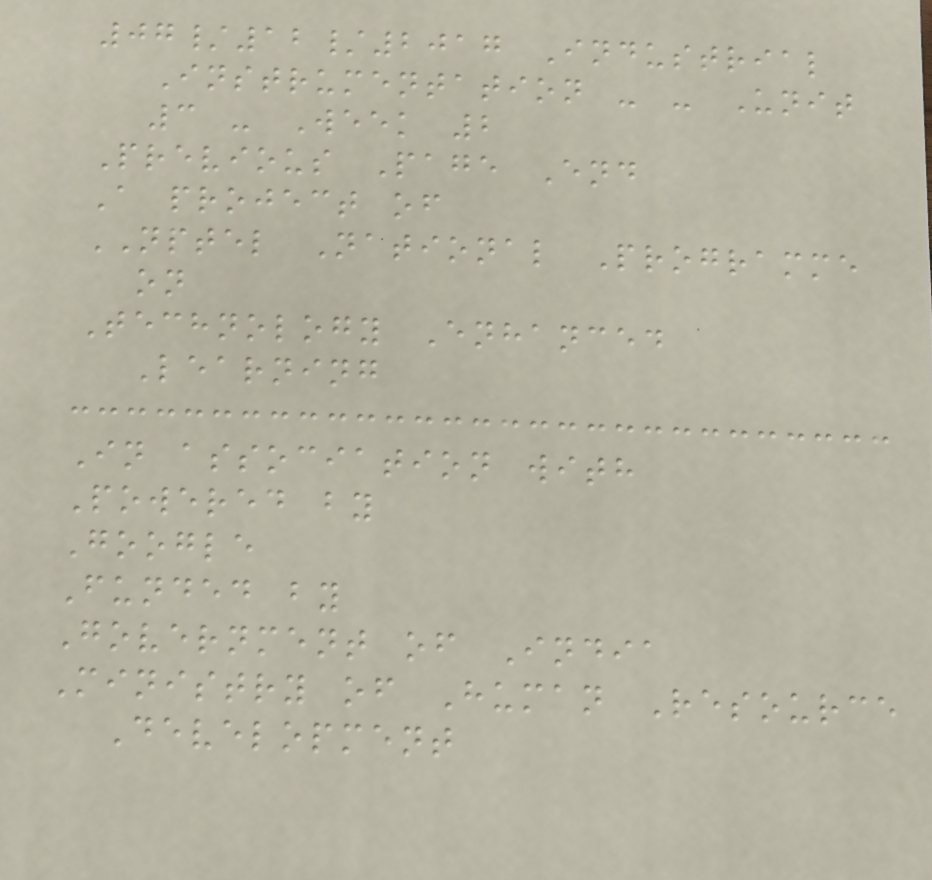07/12/2017 Industrial
Instrumentation - - Unit
3 - Week 2
Previous Page End
A project of
NPTEL National Programme
on
Technology Enhanced
Learning
In association with
Powered by
Google
Funded by
Government of India
Ministry of Human Resource
Development
